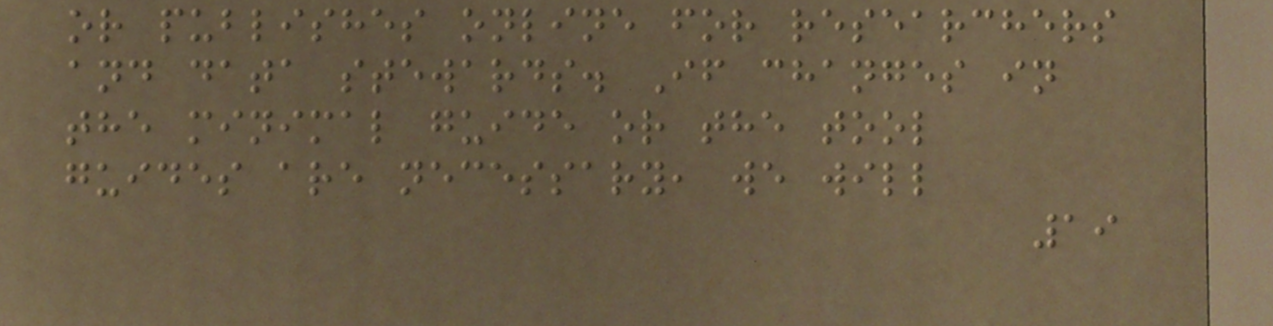or publishes online for researchers
and data stewards. If changes in
the minimal guide or the tool
guides are necessary, we will
19
